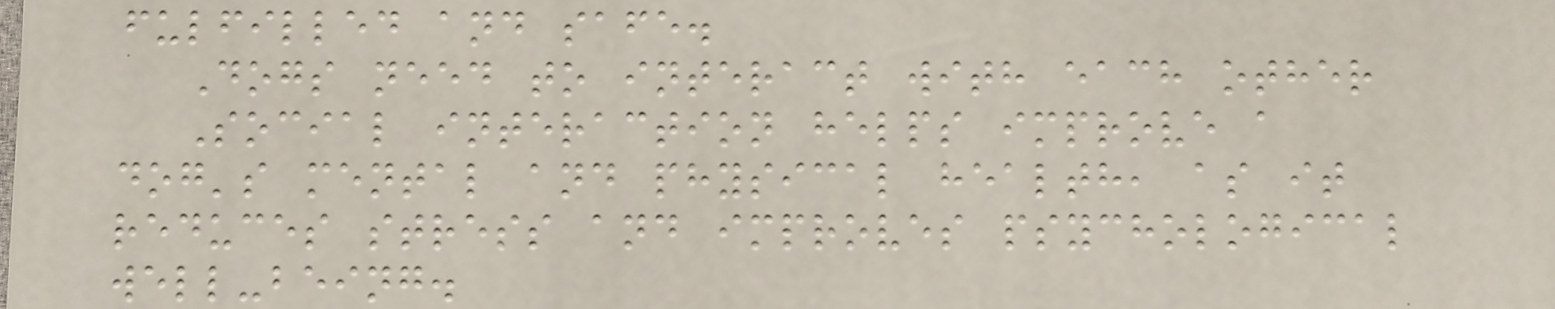fulfilled and safe.
Dogs need to interact with each other
Social interaction helps improve a
dog's mental and physical health, as it
reduces stress and improves psychological
well-being.
